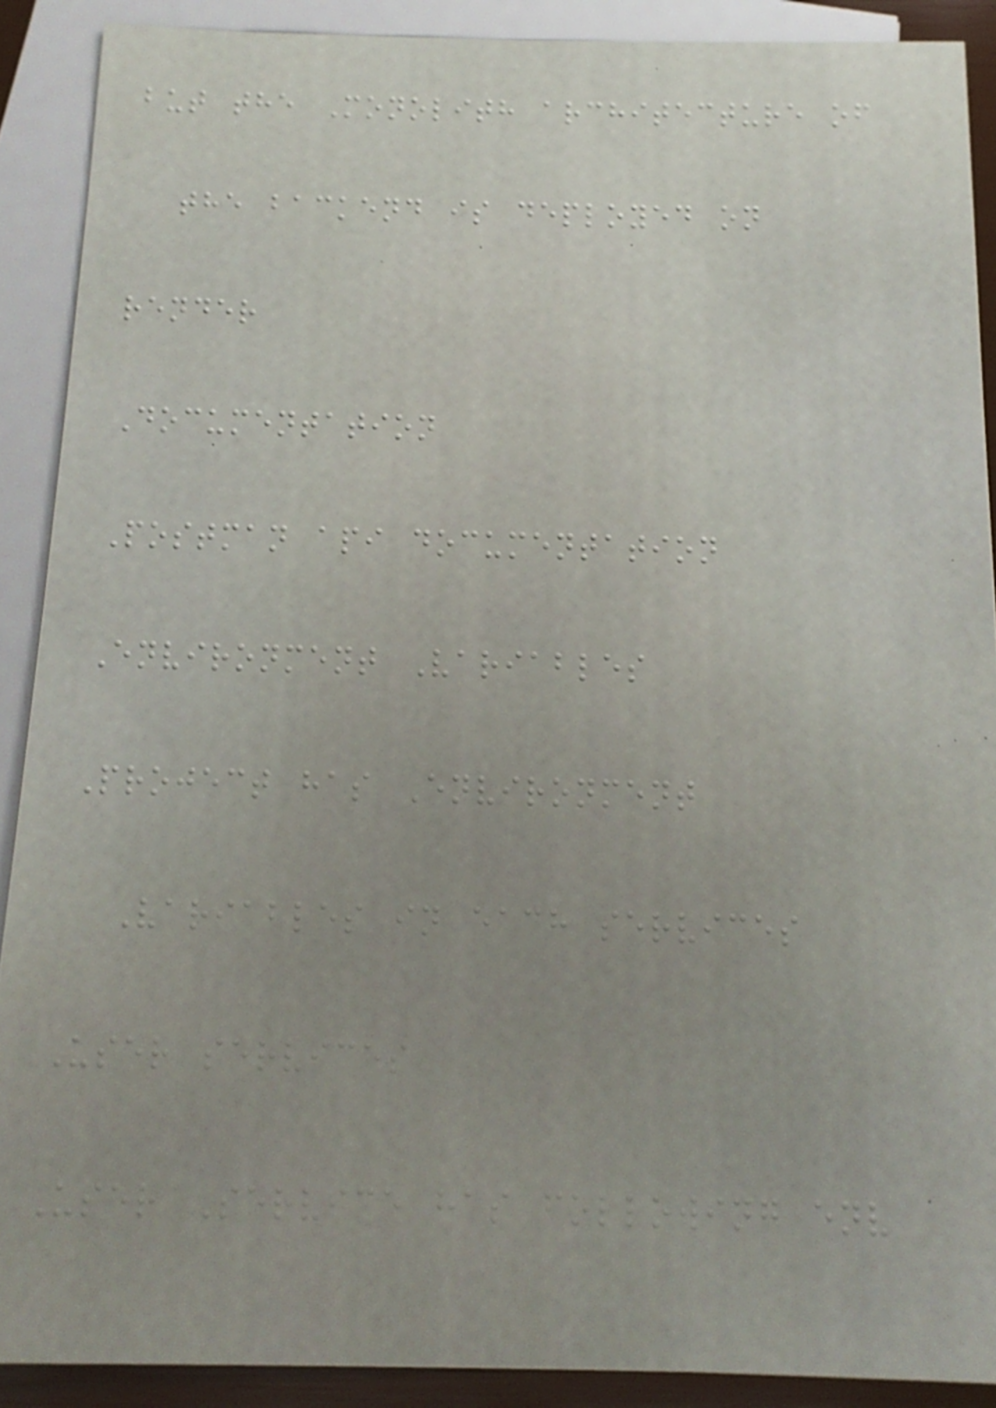but the Monolith architecture of
the backend is deployed on
render
Documentation
Postman api documentation
Environment Variables
Project has Environment
Variables in each services
User services
User Service has following env
